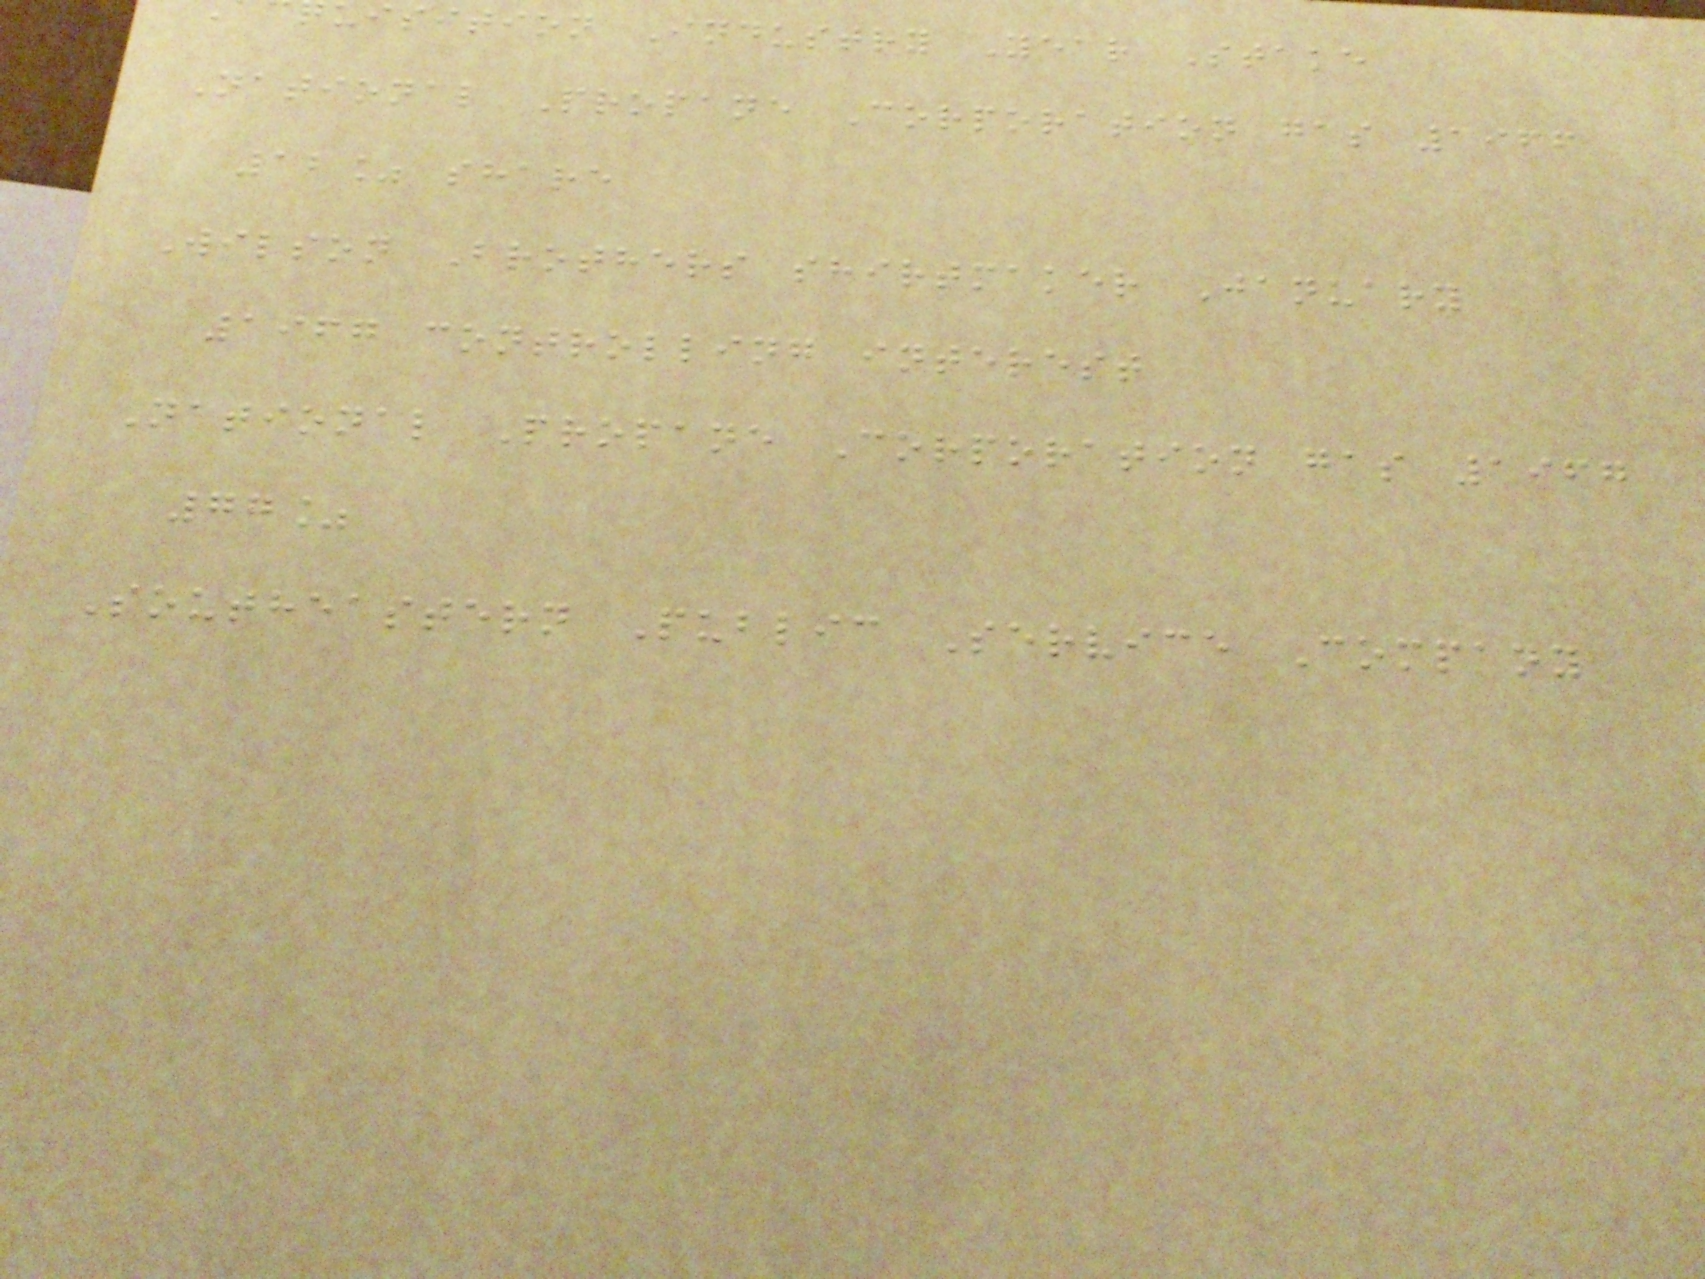isition Industry Year Stake
National Propane Corporation gas 1966
12% share
Wilson Brothers shirtmaker January
1967 controlling interest
National Propane Corporation gas 1967
77%
Southeastern Public Service Company
